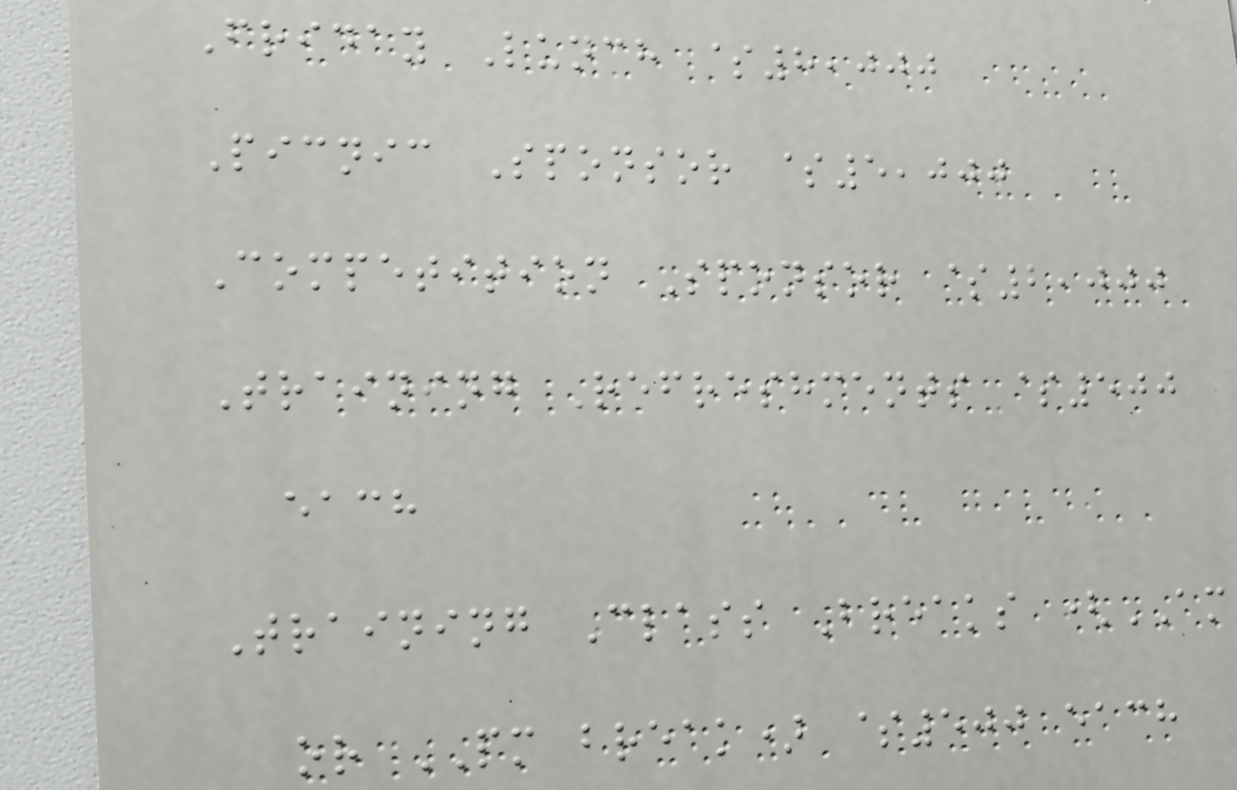Friday Lunch $8,000
Picnic Sponsor $5,000
Competition Sponsor $2,000
Training Refreshments $500
each
Training Class Breaks (AM
or PM break) $500 each
